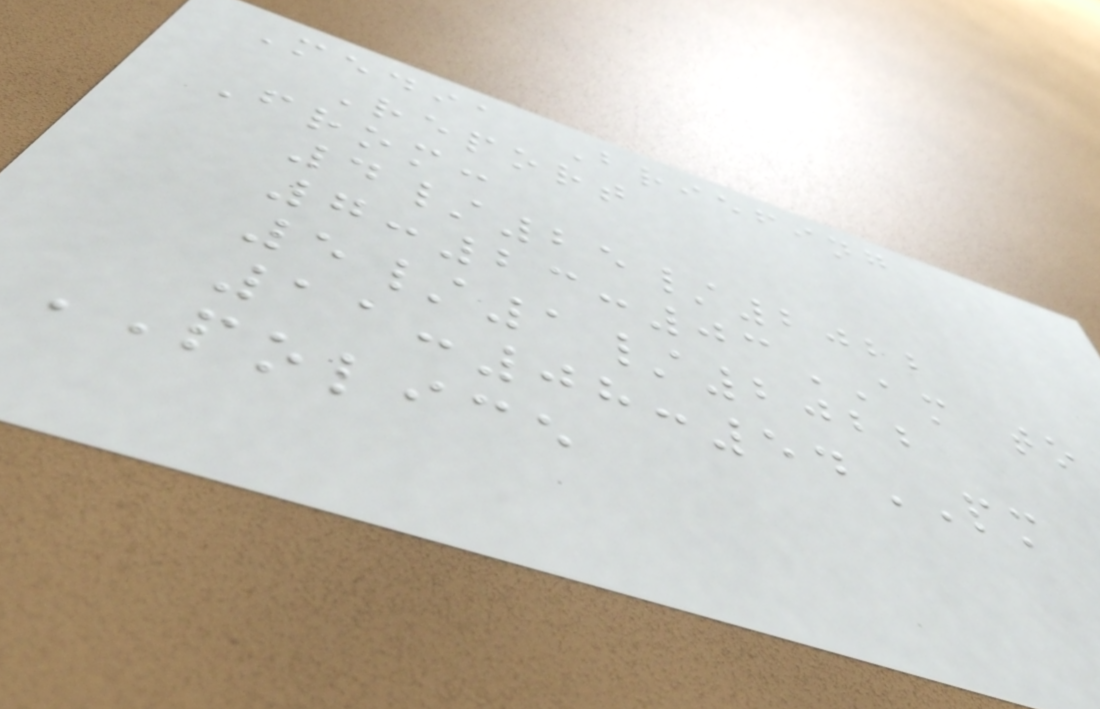Media Briefing
Report
From:
4/25/2022
7:23:03AM to
5/1/2022
11:08:54PM
POLICE
